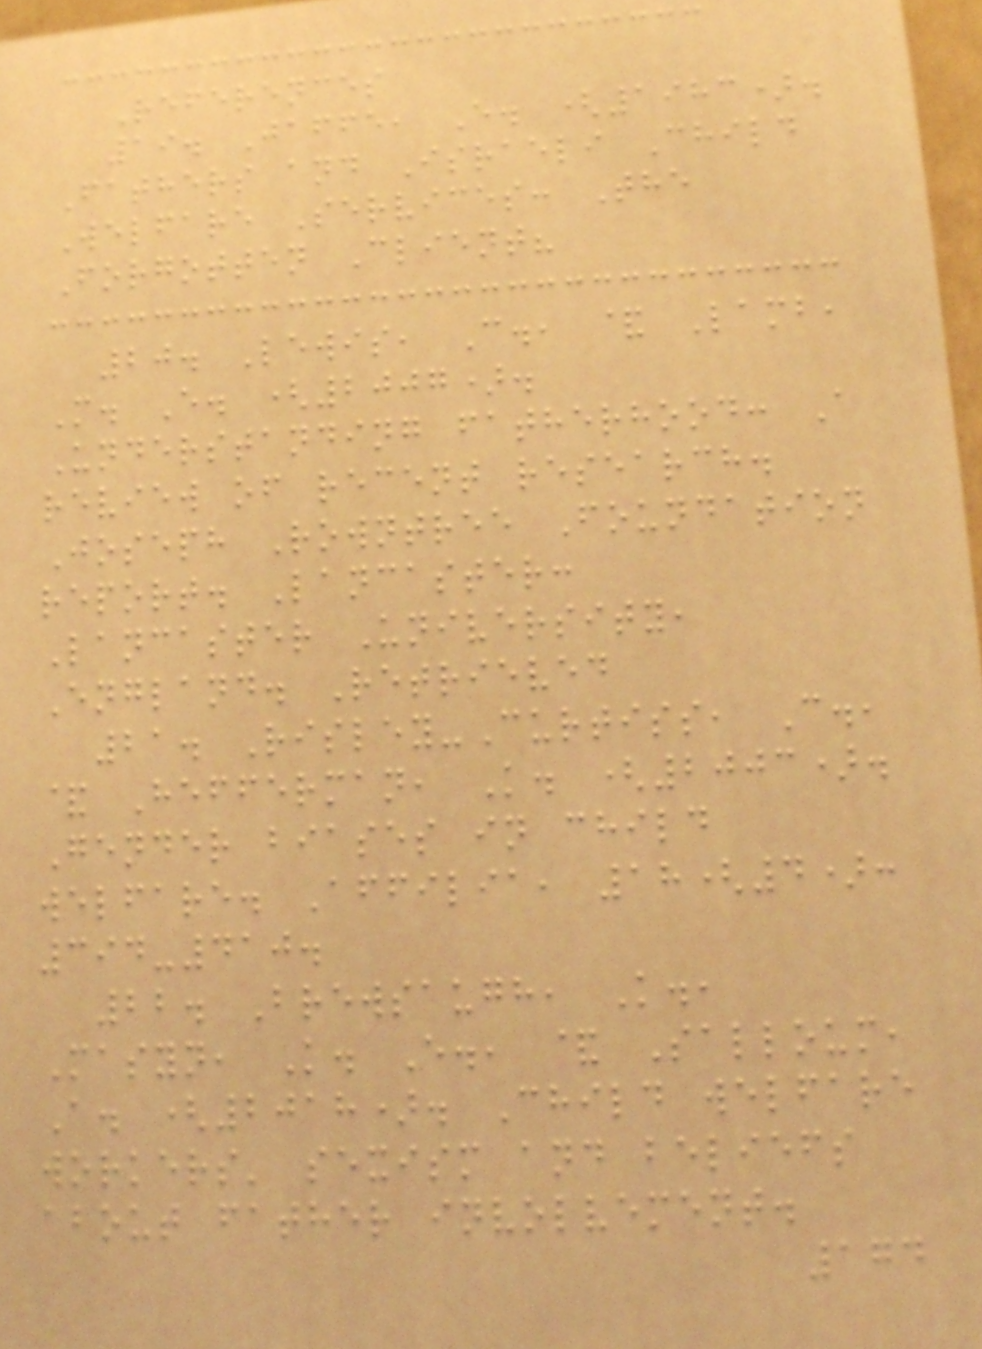References
19. Jaffe, E. (1983).
Fathers and Israeli Child
Welfare Services: The
Forgotten Client?
20. Lewis, C., & Lamb,
M. E. (2007).
Understanding fatherhood: A
review of recent research.
Joseph Rowntree Foundation
report. Lancaster:
Lancaster University,
England. Retrieved
21. Risley-Curtiss, C.,
& Hefferman, K. (2003).
Gender biases in child
welfare. Affilia, 18(4):
394-410.
22. Brewsaugh, K.,
Masyn, K. E., & Salloum,
A. (2018). Child welfare
workers' sexism and beliefs
about father involvement.
174
